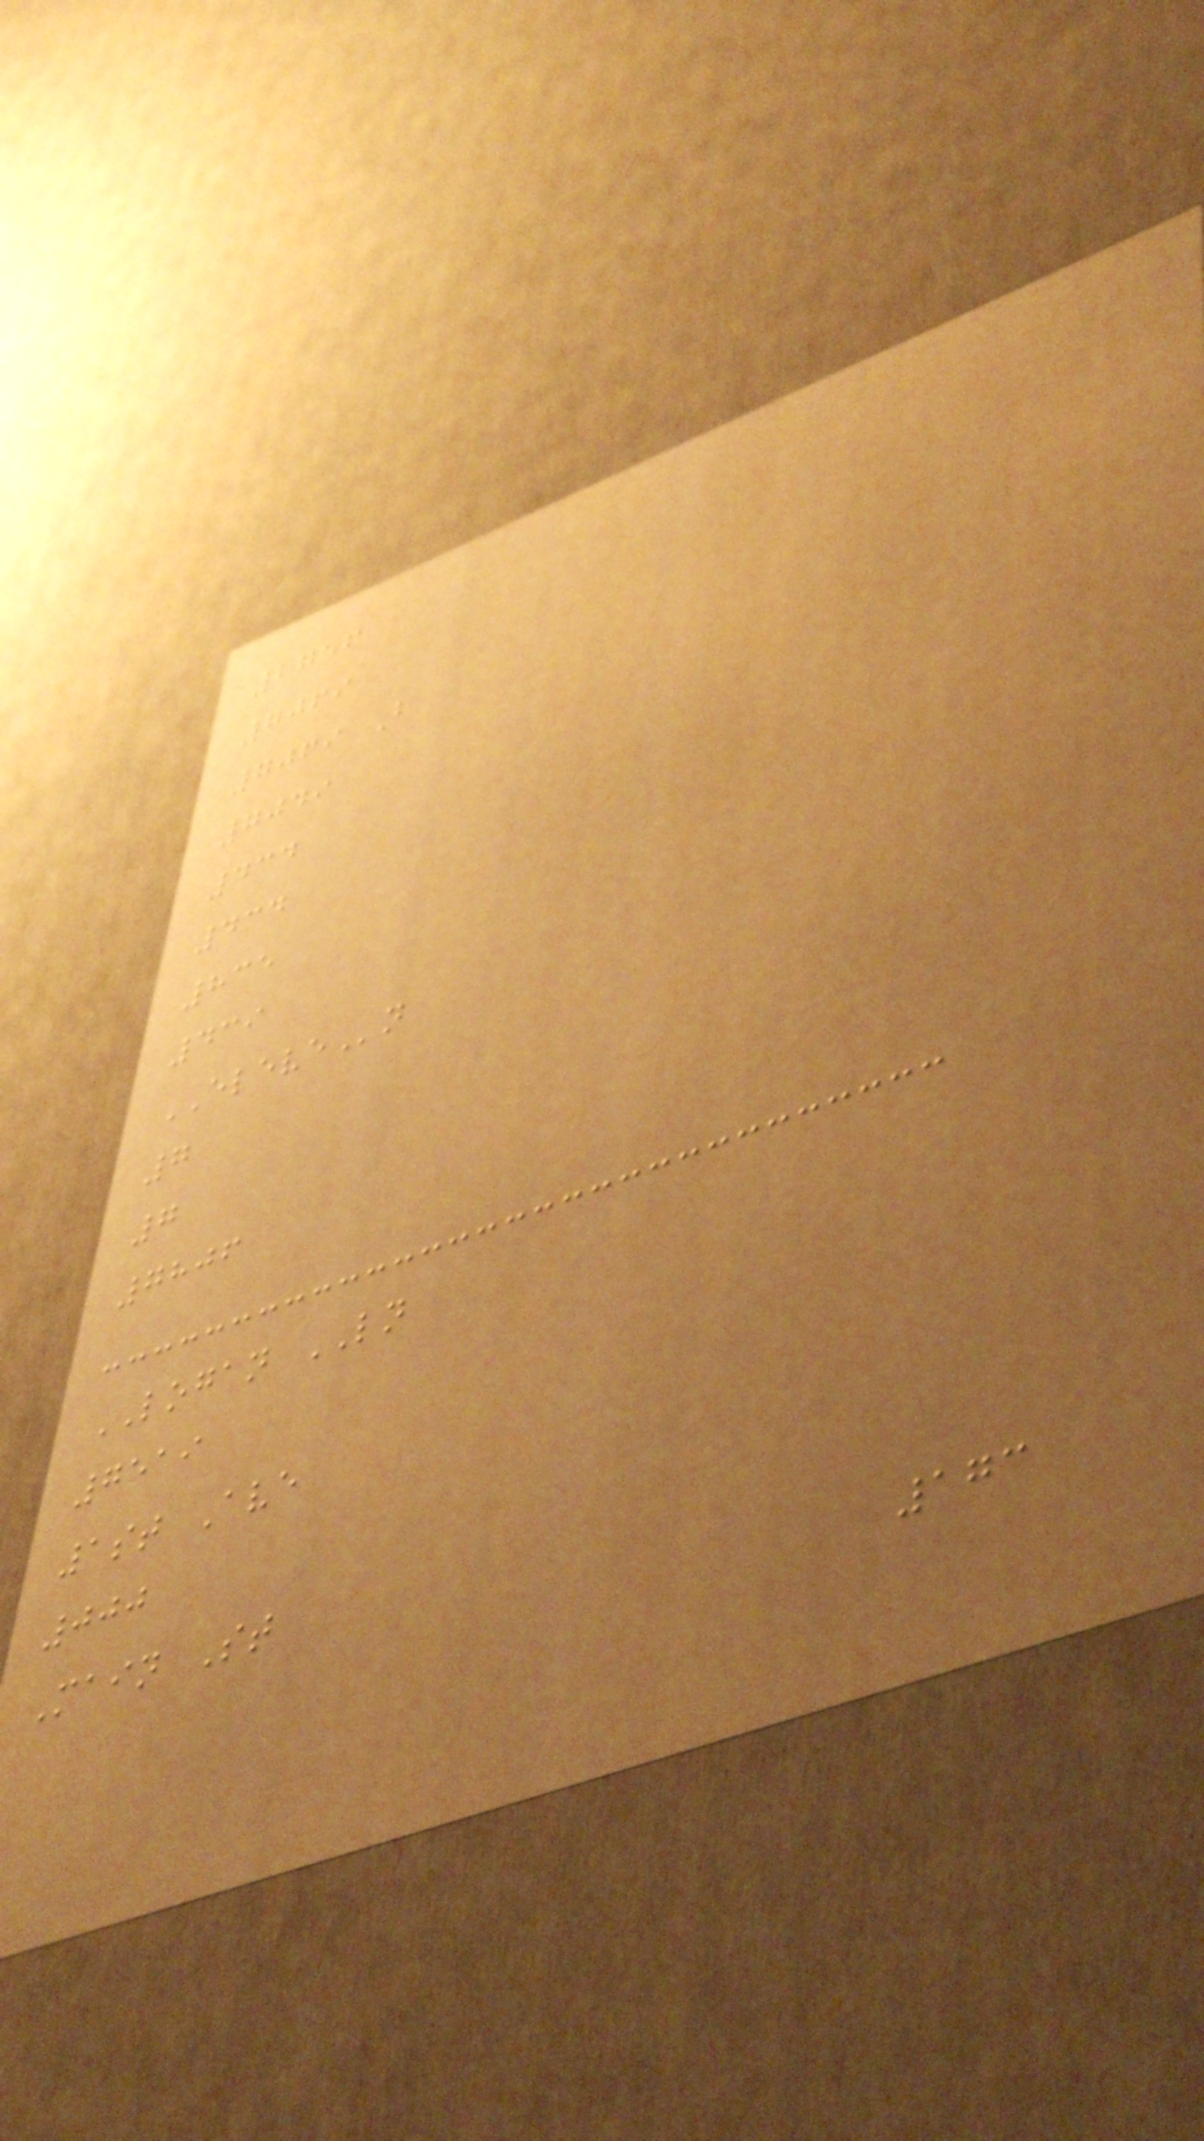2756
7069
7069 B
7049
434
434
835
439
ELEVEn
7
7
7806
LOGAN LN
7519
1st Ave
000
Main St
173
